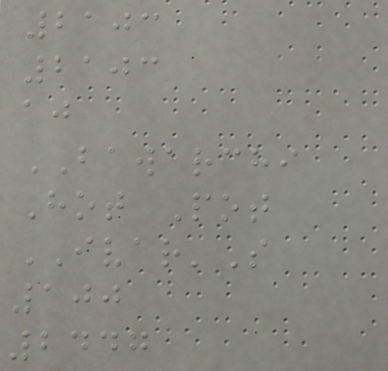2103
2103
aj
BAWARCHI
Hot Pot
IVAR'S
100
2447
